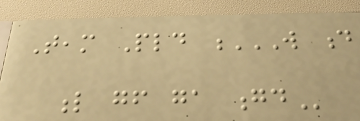Team Pld W D
L GF GA GD
